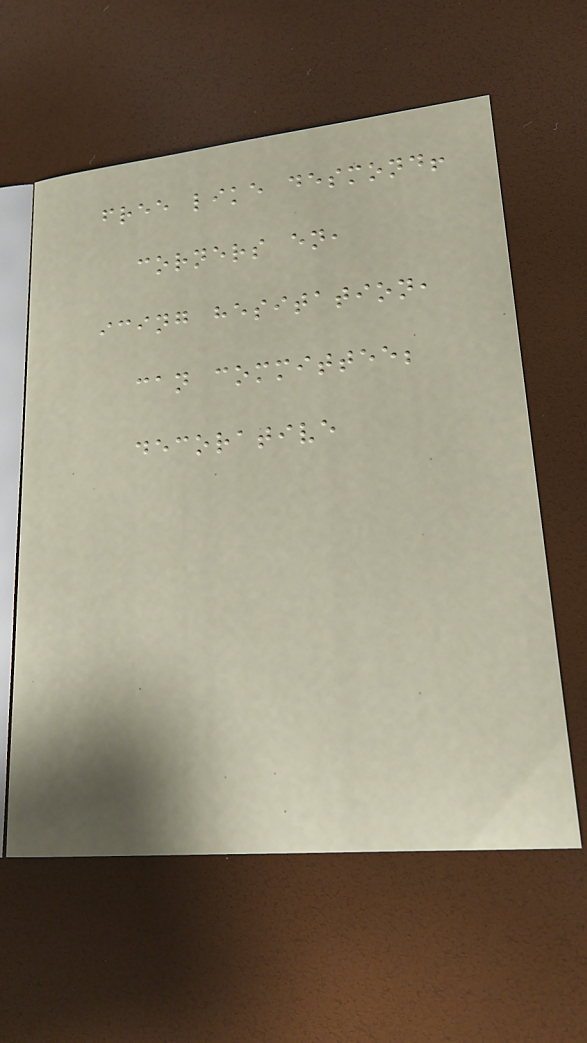free like desmond!
corners en,
icing hesitation,
can committee;
decorative
